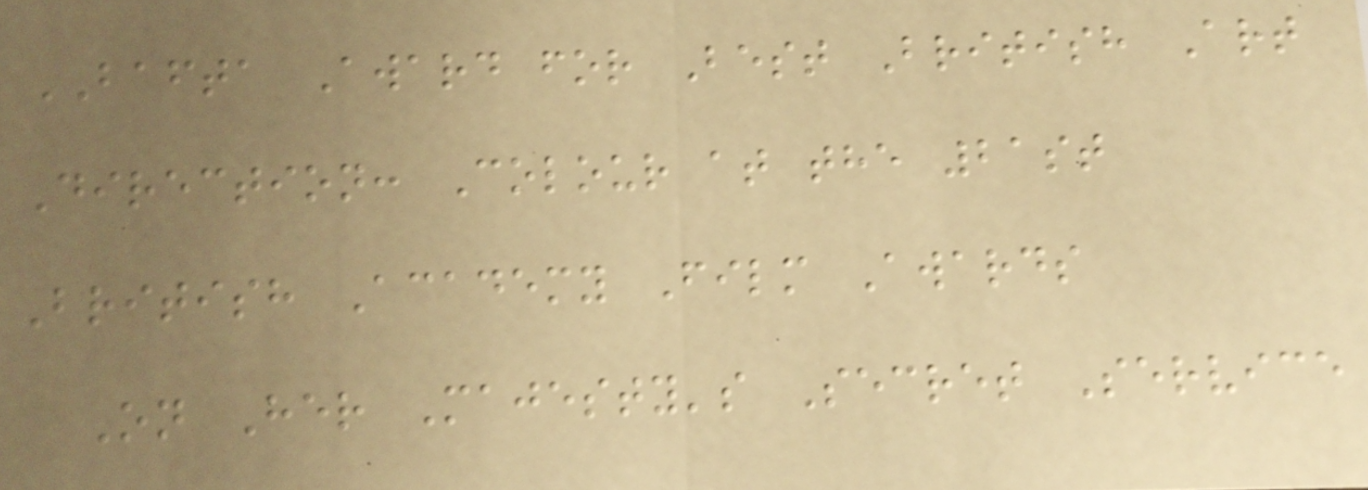BAFTA Award for Best British Art
Direction: Colour at the 21st
British Academy Film Awards
On Her Majesty's Secret Service
